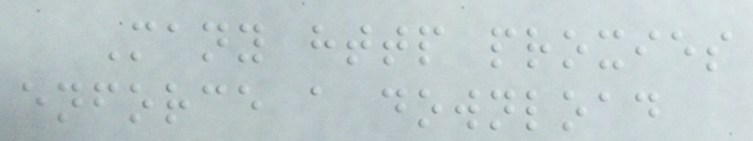Many http proxies
enforce a download
